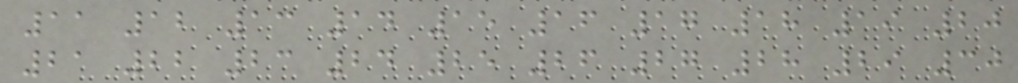11 12 13 14 15 16 17 18 19 20
21 22 23 24 25 26 27 28 29 30
